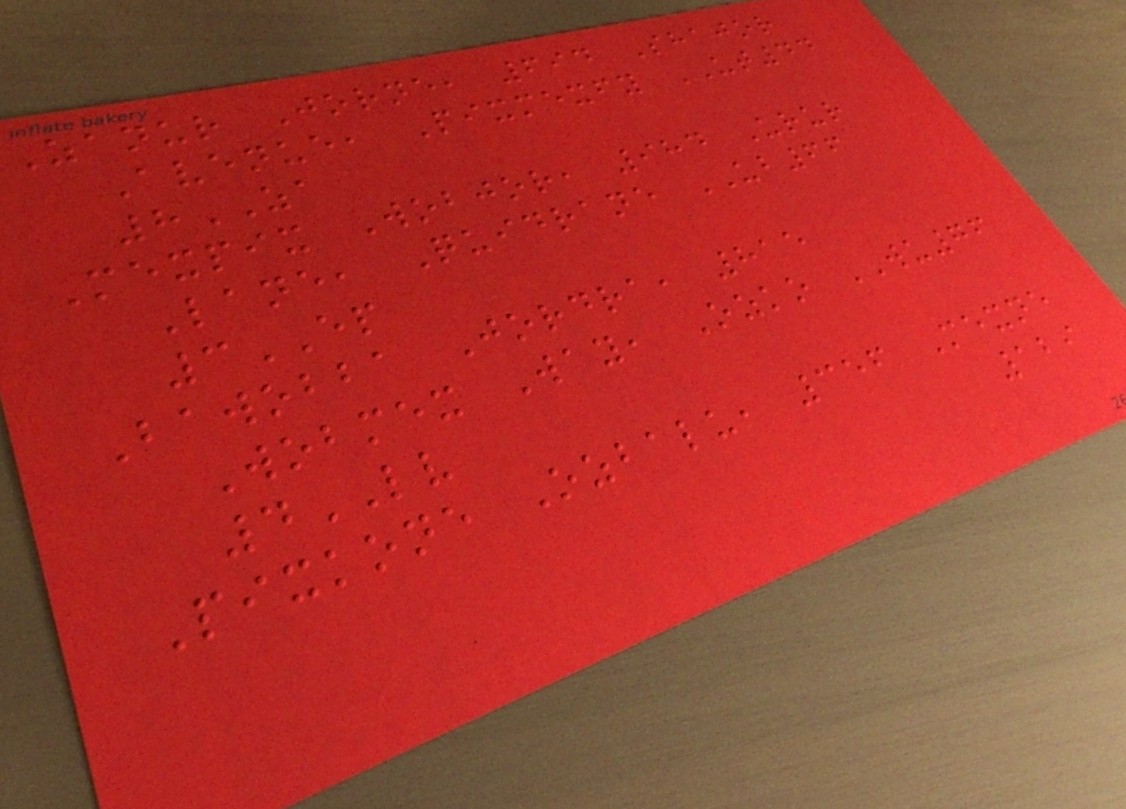Zanur Jorne, 694 Shajor
Avenue, Pixmexfy UT44
8ZA
Mexpix Wobjor, 984 Urur
Lane, Quidrane UB66
3EP
Bawobba Jordra, 815
Wobmex Way, Ozko WU76
4LV
Pixkone Ozbalu, 356 Mexne
129
